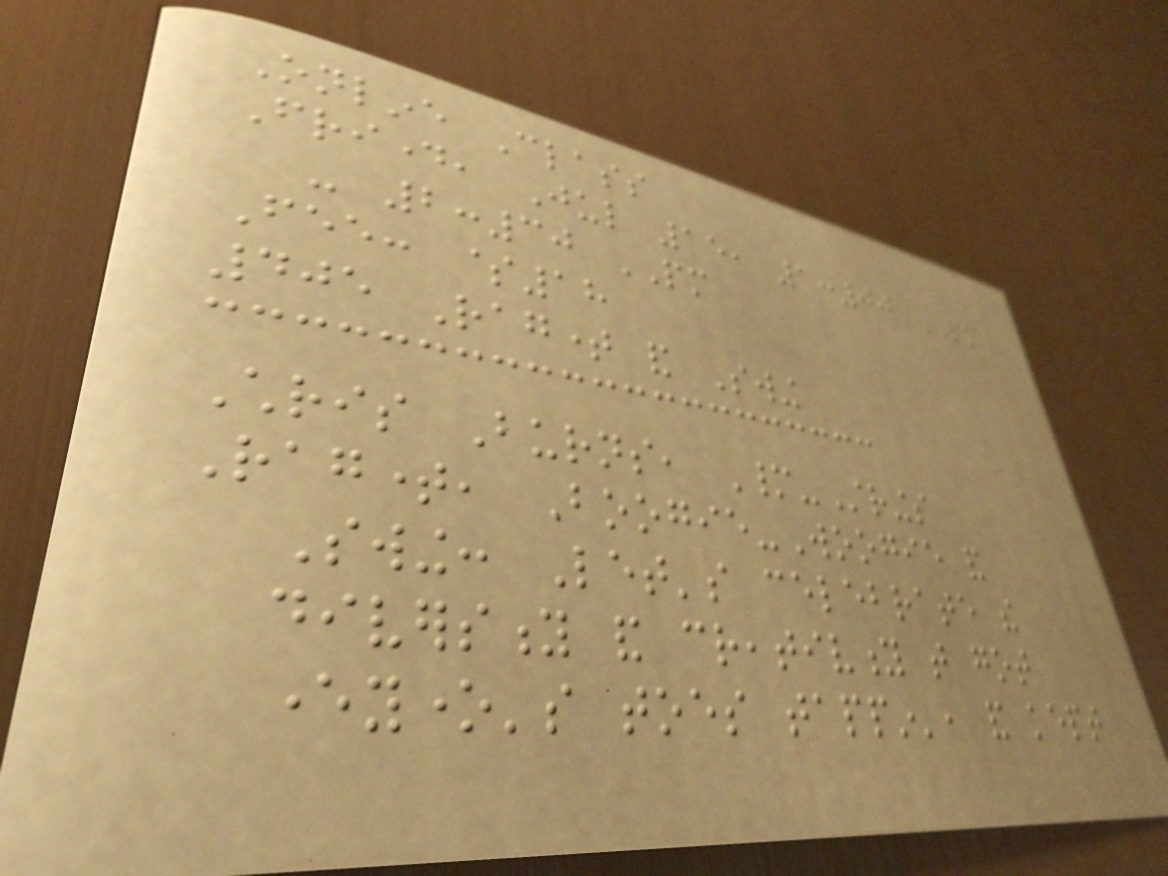Online Class
Friday, Jul 15, 1:00 PM
- 2:30 PM
Fee: $18
405 Ragtime and Swing
Chris Burns, Many-Strings
Ragtime, Boogie-Woogie and
Swing: Let's celebrate the
diversity and creativity that got
everyone's toes tappin', and kept
